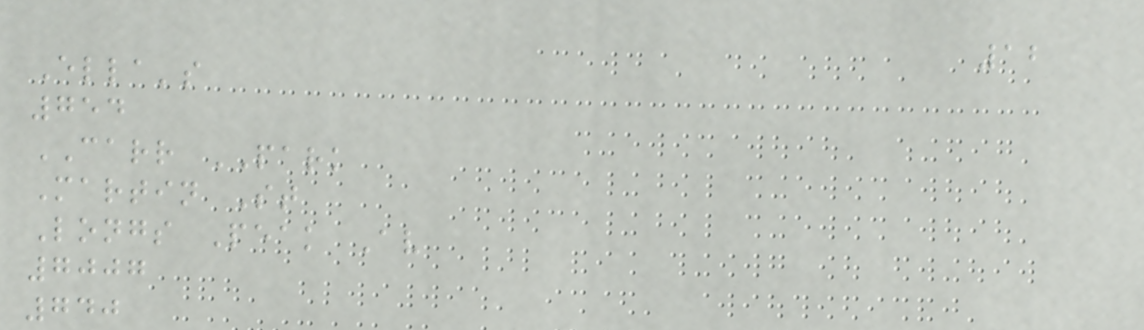12
Ella's
754
CARR PARK
Martin St
Longs Peak Av
7007
740
